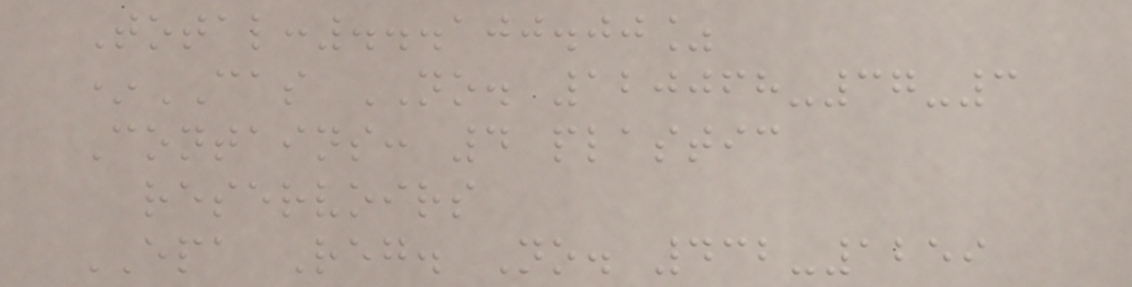Total:...100.00%
*CAS NO. 120068-37-3
Contains: 4 plastic
reservoirs
EPA Reg. No. 432-1259
